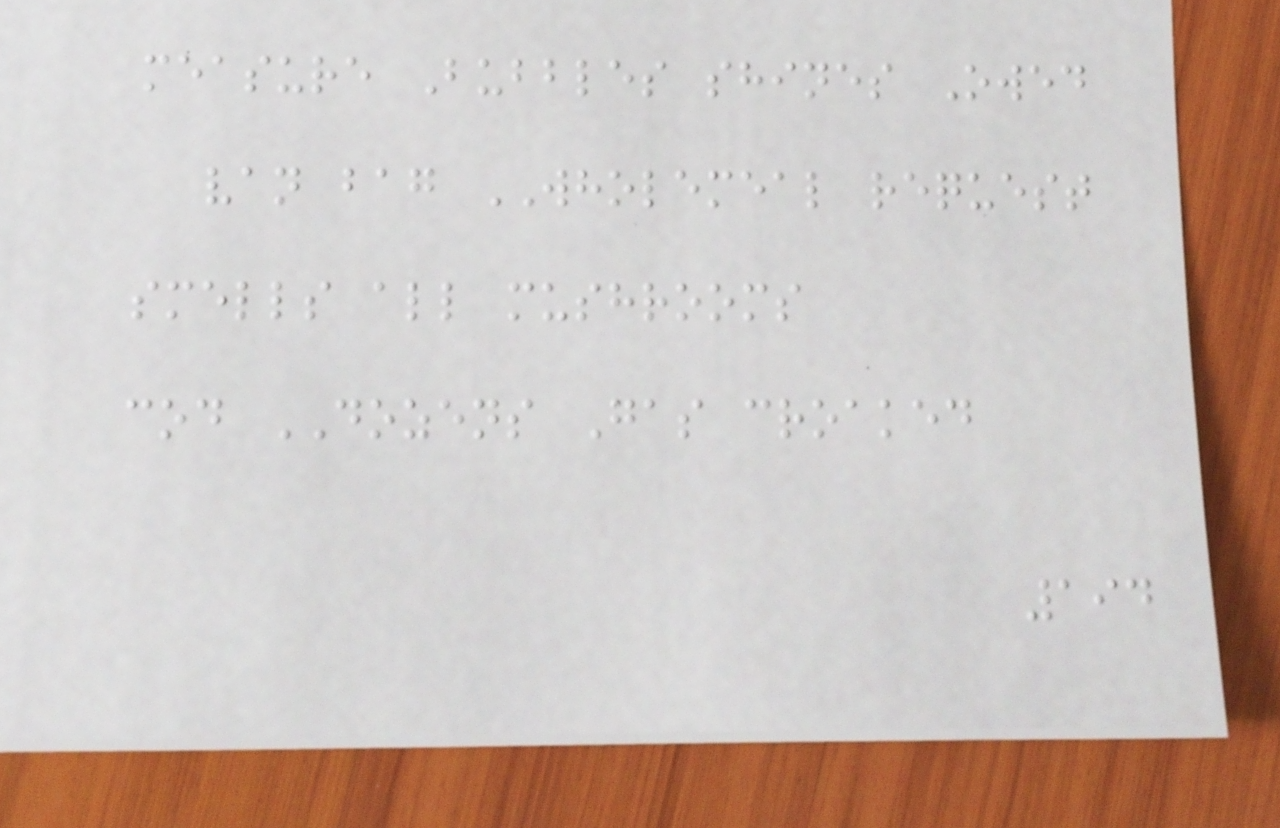measure Bubbles shines Owed
van bag WHOLEMEAL request
smells all mushrooms
cod DOZENS Gas croaked
194
